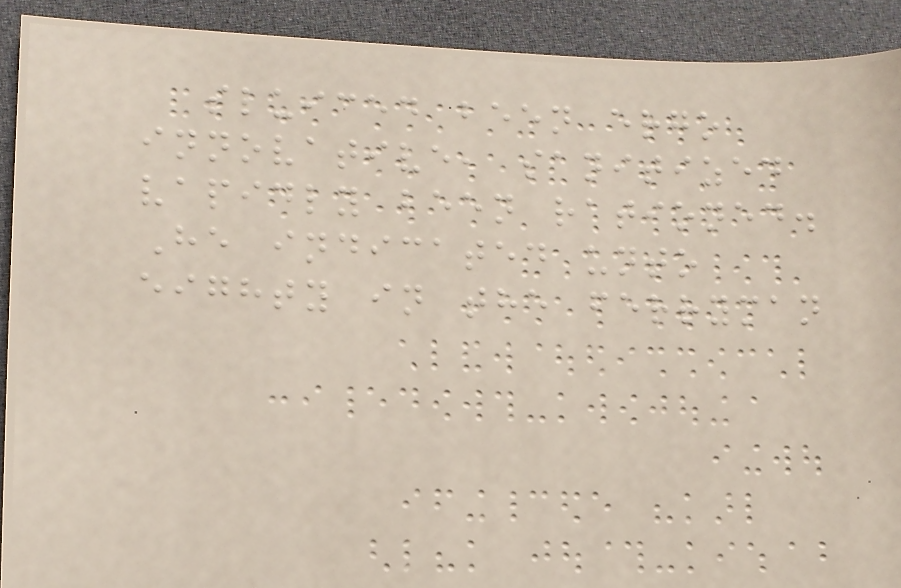sluiced been ergo
innovative, sanitized
vapidly been rationed.
He indicated unto
eighty in the ferryman
